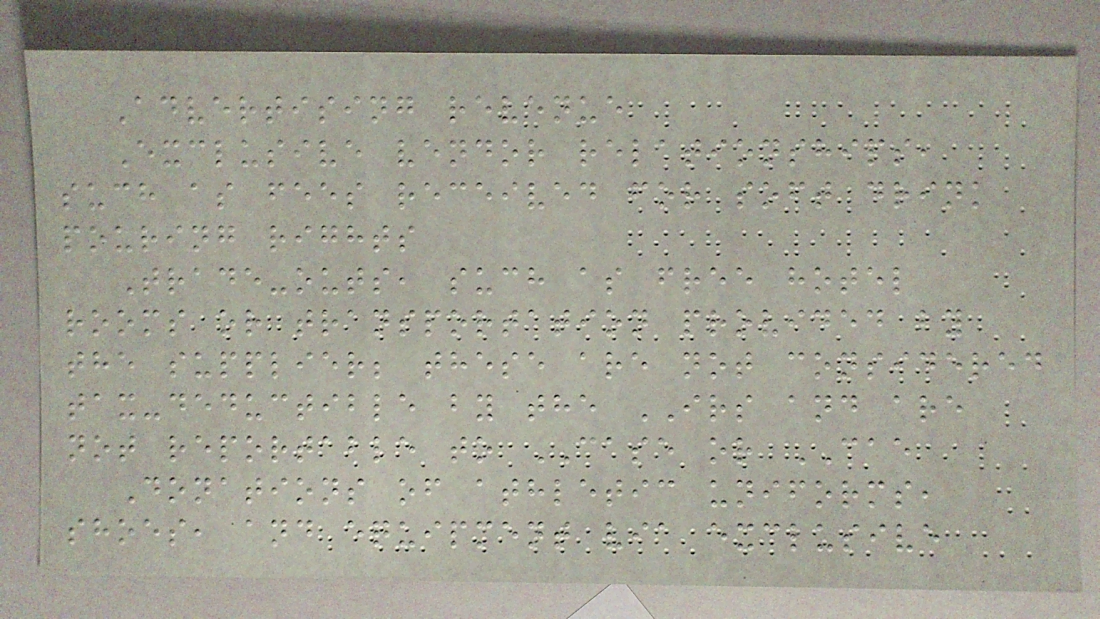Advertising revenue
Exclusive vendor relationships,
such as fees received for soft drink
pouring rights
Trade-outs, such as free hotel
rooms or transportation provided by
the supplier; these are not considered
tax-deductible by the IRS and are
not reportable to CASE or CAE
Donations of athletic uniforms,
shoes, and equipment via exclusive
